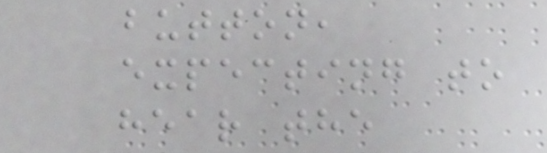button,
expecting to
hear the
